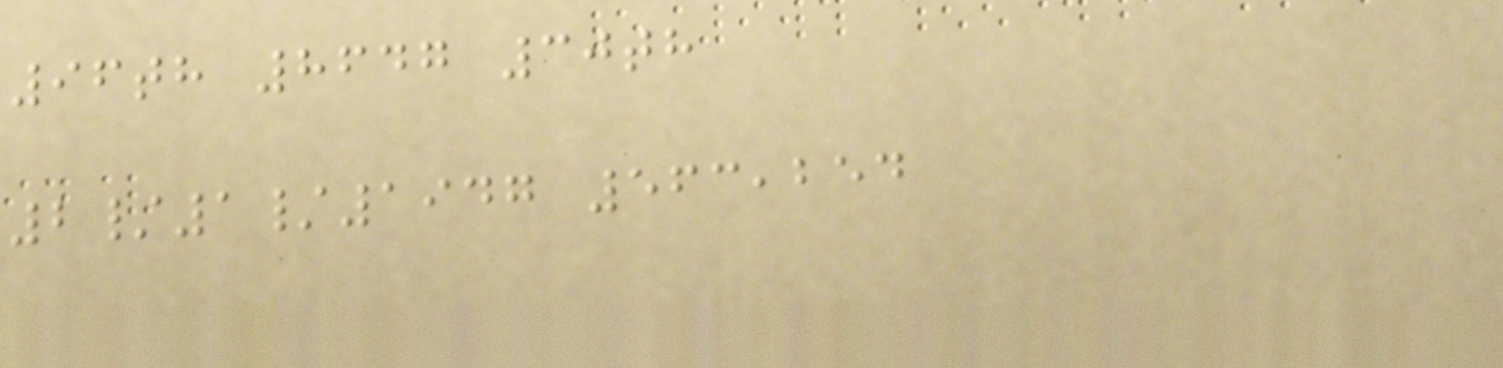96th 8647 30th
2/1/1947 563,254
